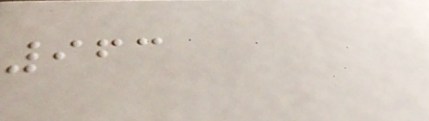963
